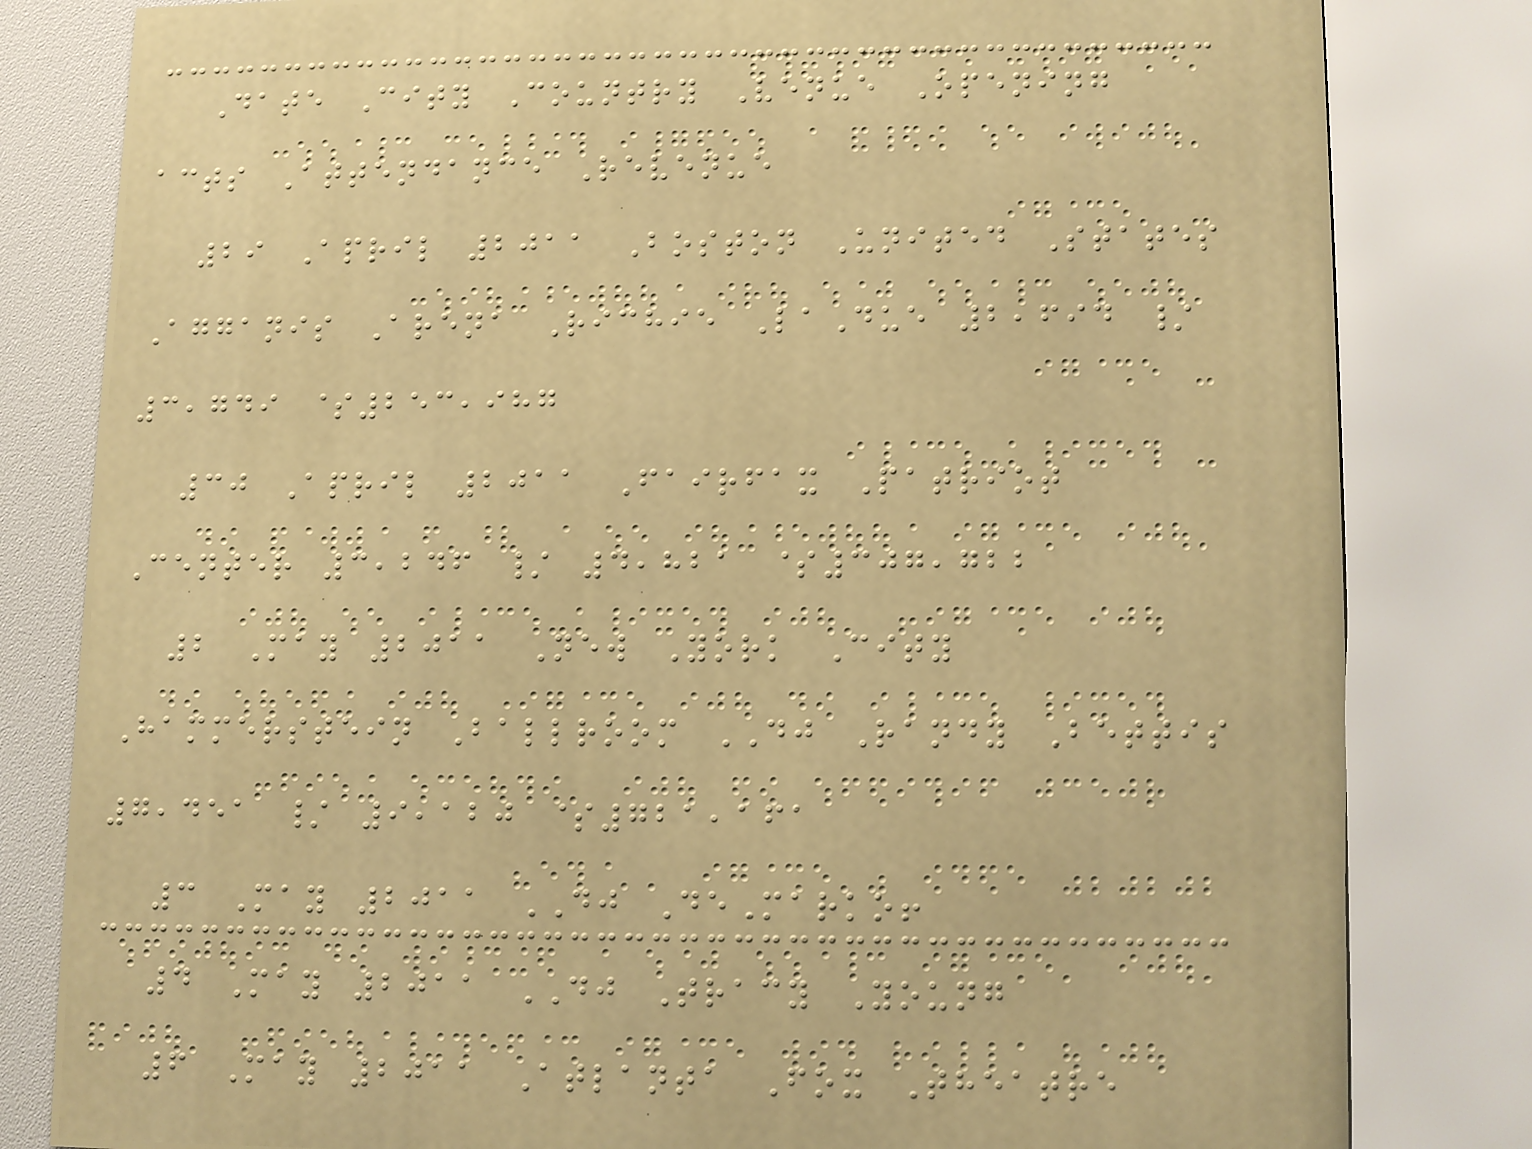Date City Country Venue Opening
acts Attendance Revenue
29 April 2011 Boston United States
Agganis Arena Richie LaDue 2,694 /
3,749 $253,987
30 April 2011 Fairfax Patriot
Center 3,246 / 4,821 $307,722
2 May 2011 New York City
Hammerstein Ballroom DJ Randy Bettis
7,451 / 9,120 $721,161
3 May 2011 DJ DeMarko!
4 May 2011 DJ Tracy Young
6 May 2011 Atlanta Fox Theatre
